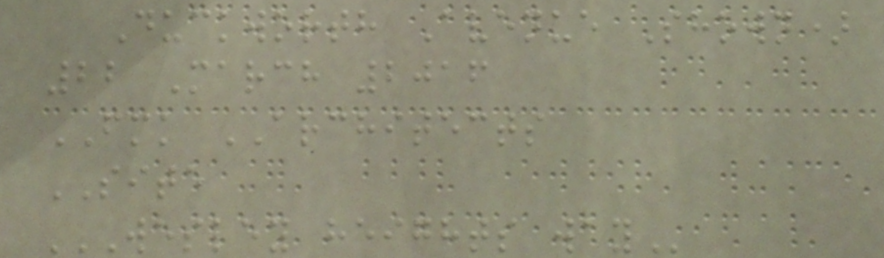Duckworth Avenue Shown)
22 March 2016
FMK ARCHITECTS
SITE
WESLEY HEIGHTS WAY
